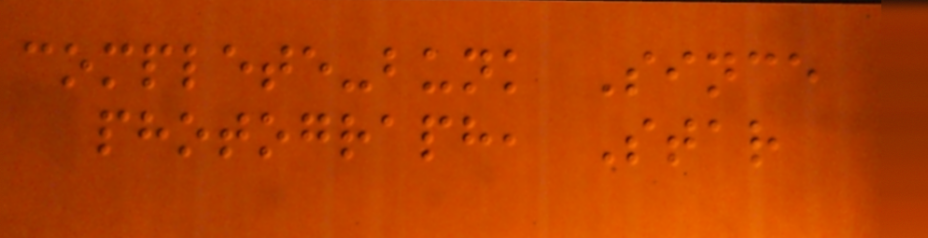complete-bunk Since
photograph, Star
